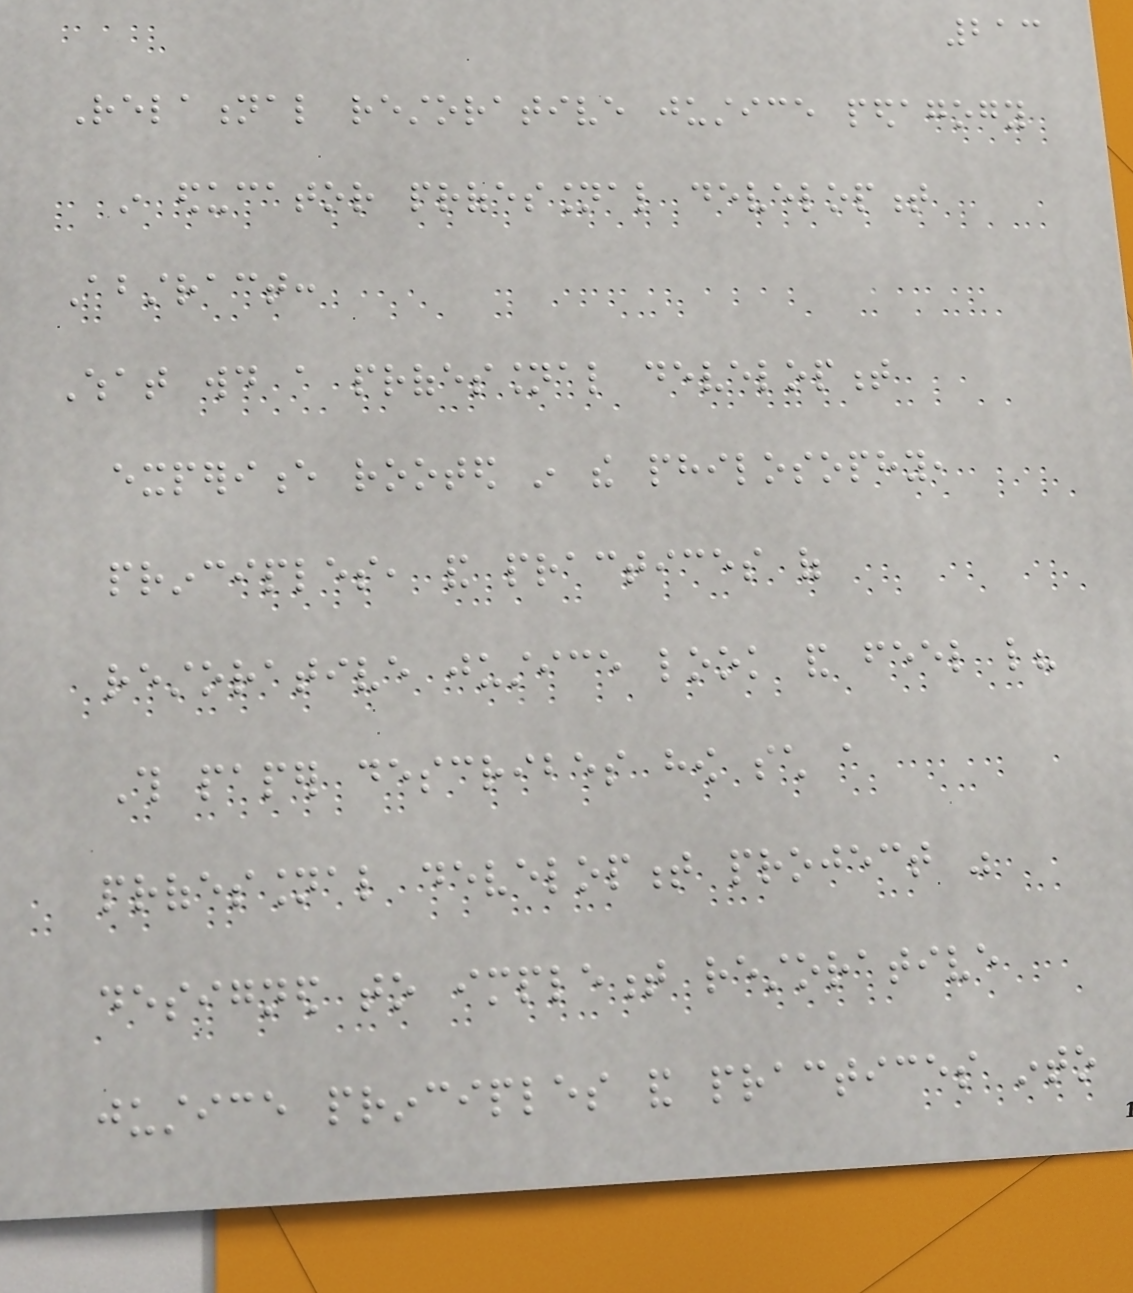213
Relational restorative justice pedagogy
in educator professional development
Abstract:
What would a professional development
experience rooted in the philosophy,
principles, and practices of
restorative justice look and feel like?
This paper describes how such a
professional development project was
designed to implement restorative
justice principles and practices into
